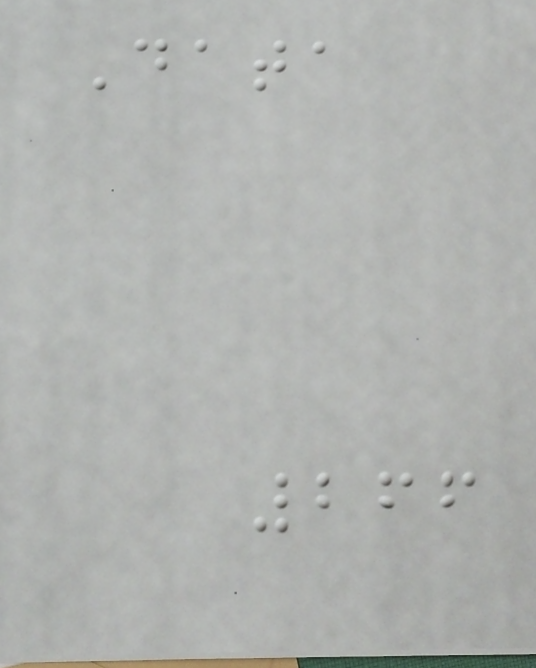Data
266
